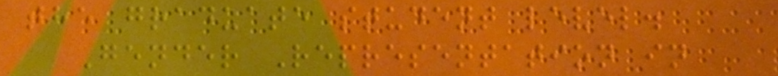the graduate student level.
Gender Representation in
